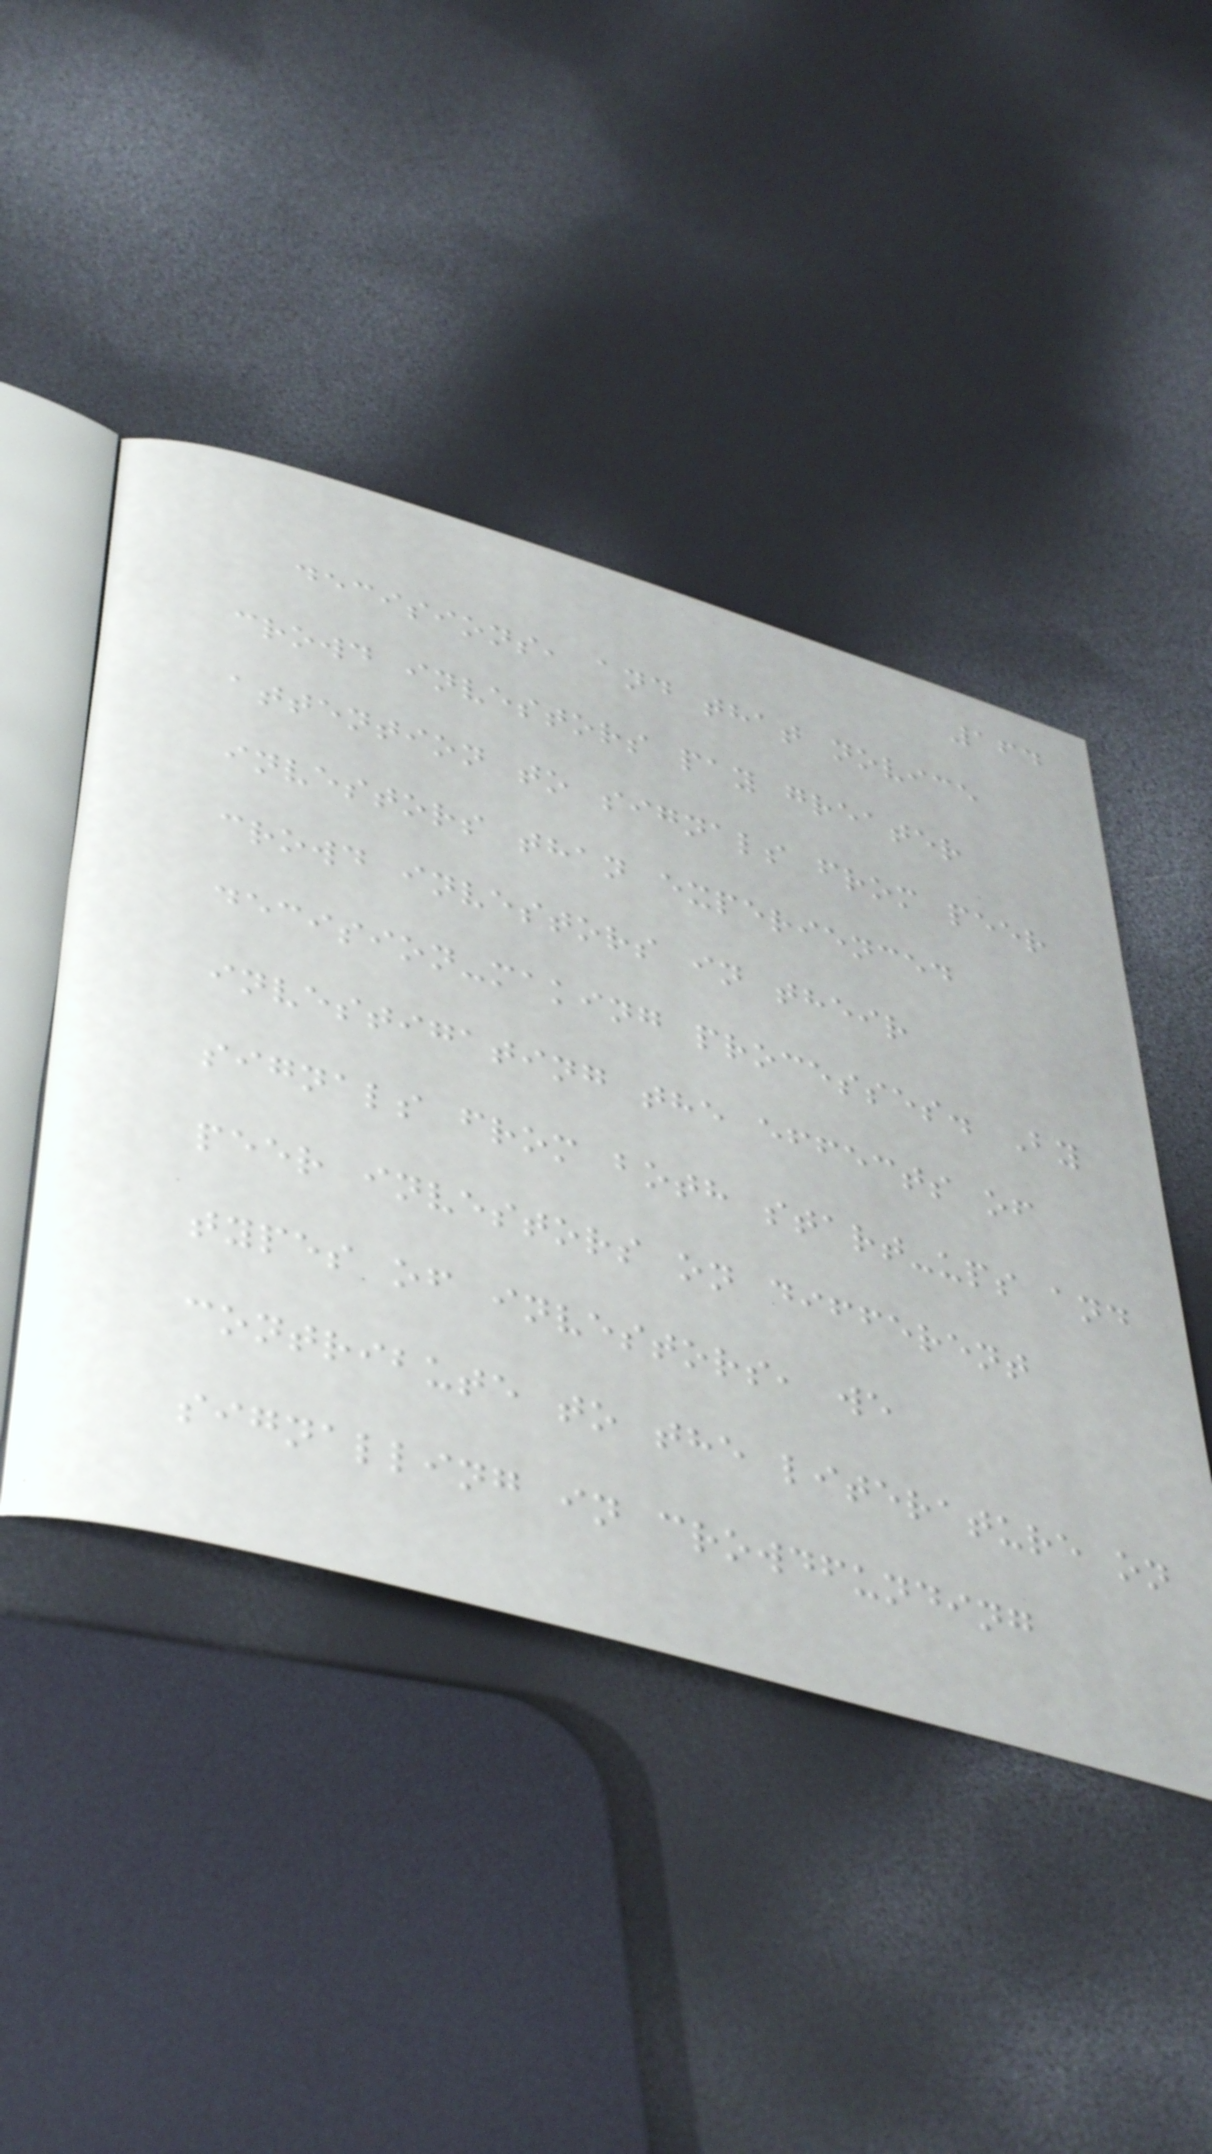164
decisions, and that novice
crowd investors pay greater
attention to signals from peer
investors than experienced
crowd investors in their
decision-making processes. By
investigating the effects of
signals from both start-ups and
peer investors on different
types of investors, we
contribute to the literature on
signalling in crowdfunding
